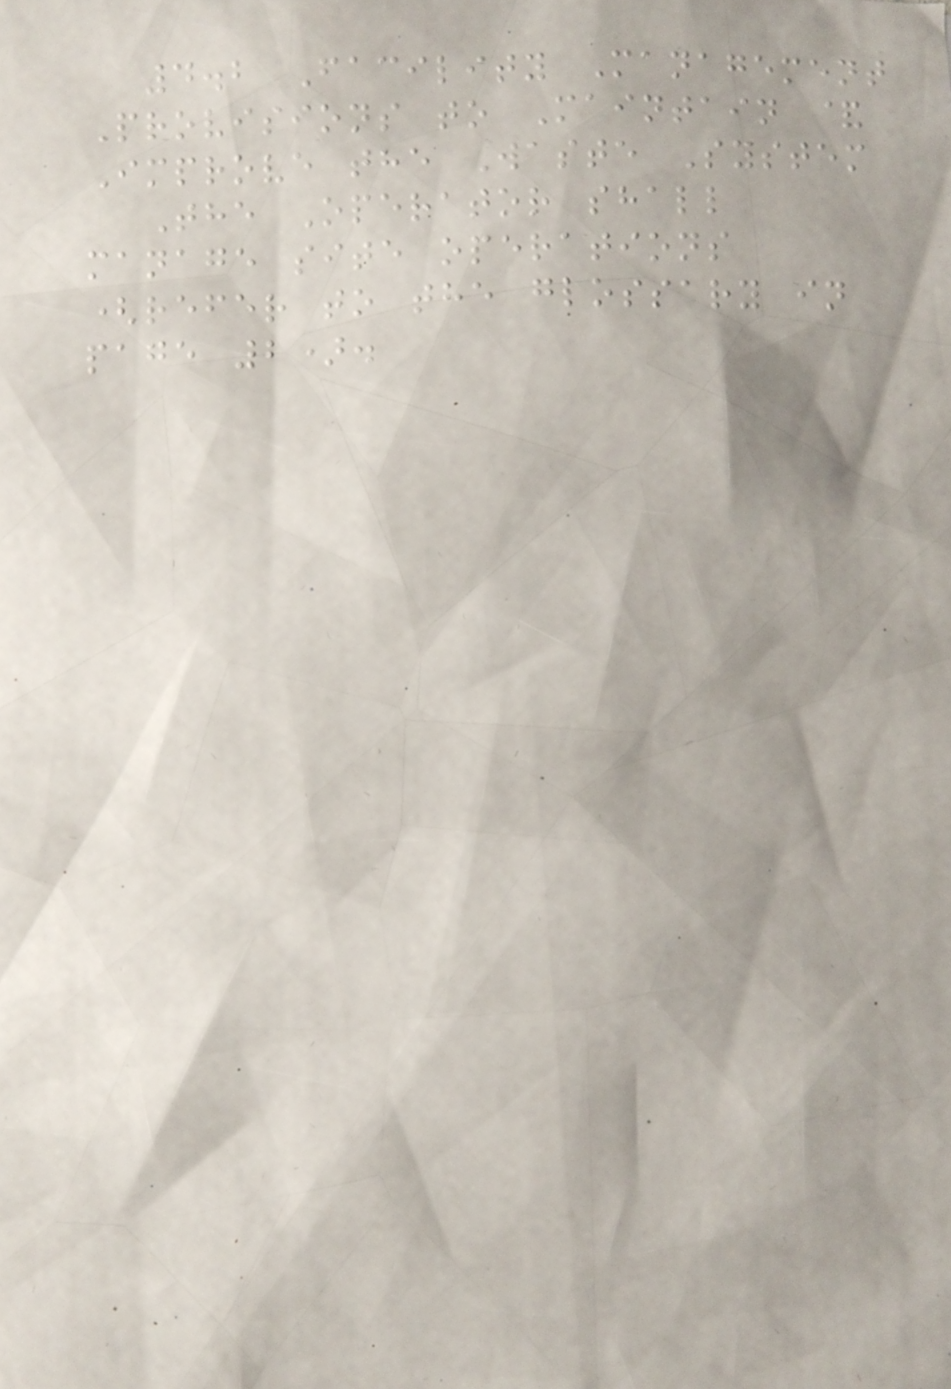4.2 Facility Management
Provisions to Maintain &
Improve the Waste System
The Operator shall
manage site operations
(refer to the glossary in
page 2).
